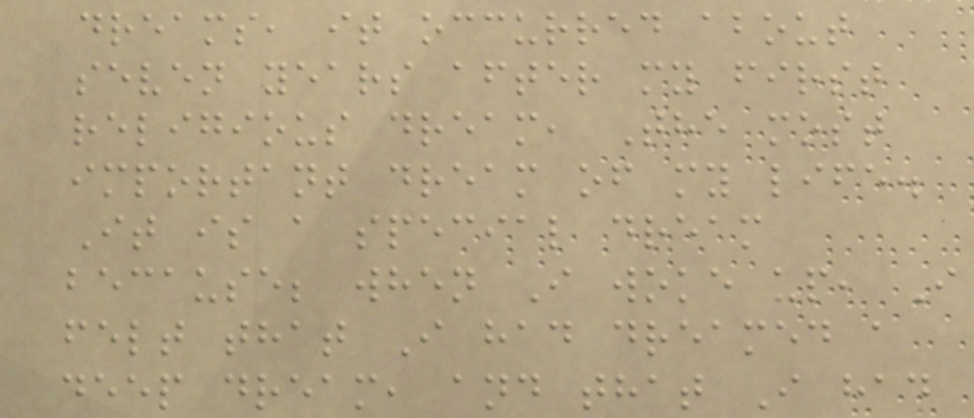dreams, it occurred about
seven years after my first
religious dream, The most
important dream of my life.
It is a special dream
because; when I woke up, I
felt that I had dreamed a
deep dream, and that I had
